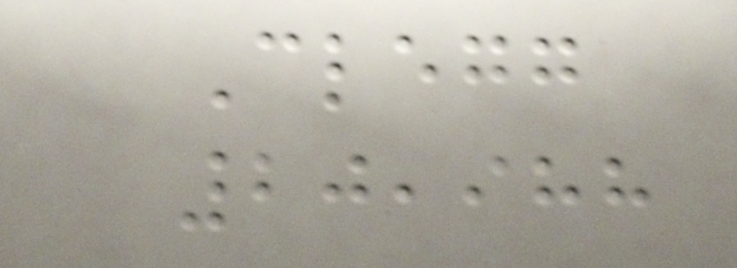Clegg
20,988
